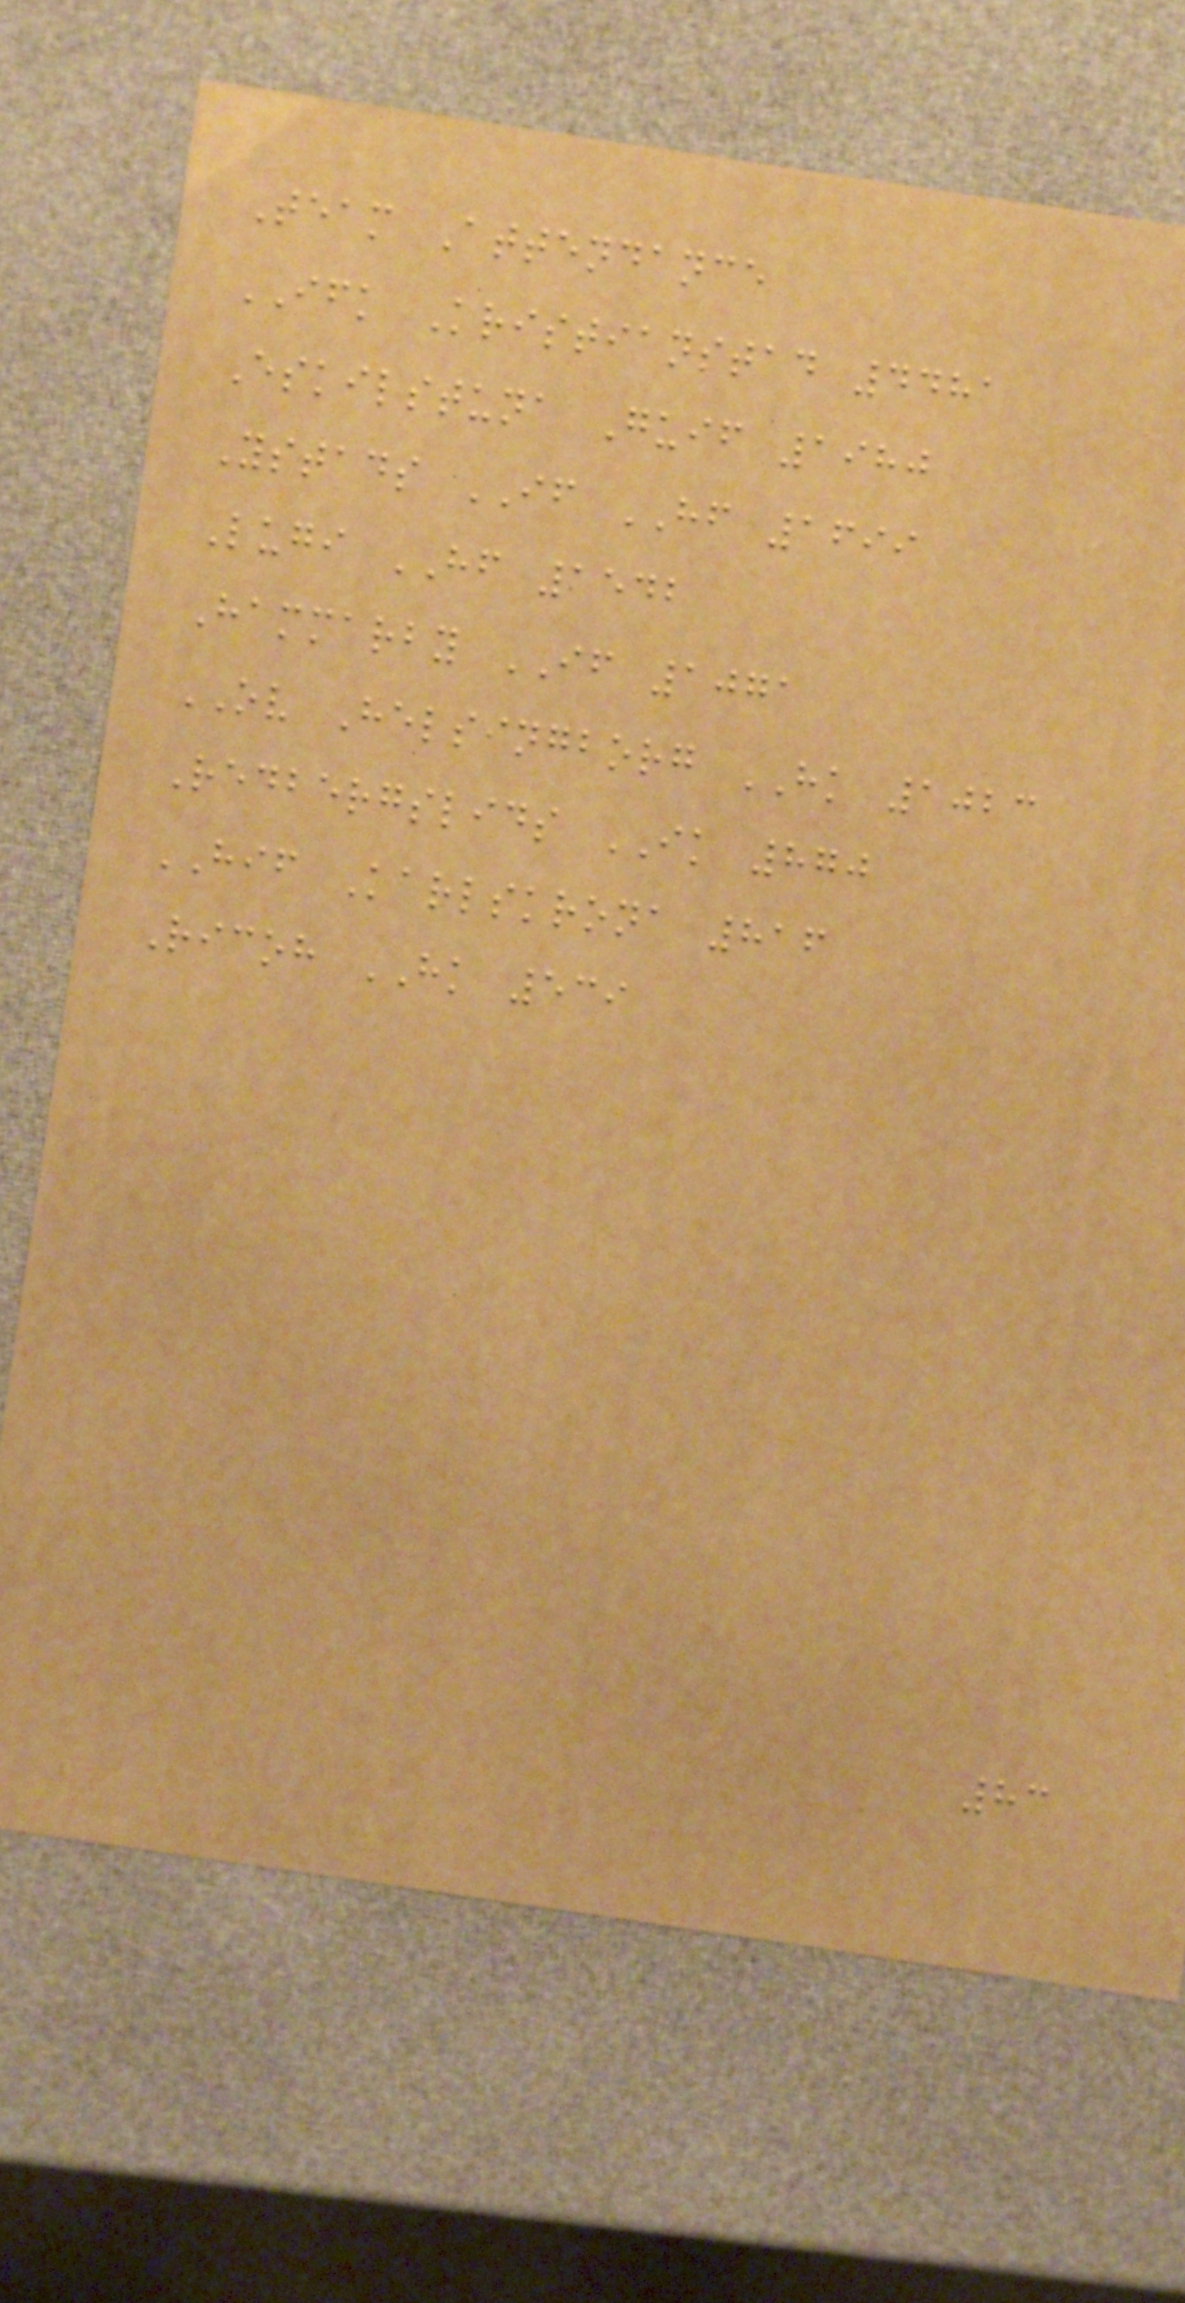Team Attendance
IFK Kristianstad 4481
Eskilstuna Guif 1980
Ystads IF HF 1699
Lugi HF 1542
Hammarby IF 1071
OV Helsingborg HK 1023
Redbergslids IK 870
HIF Karlskrona 816
Ricoh HK 539
83
